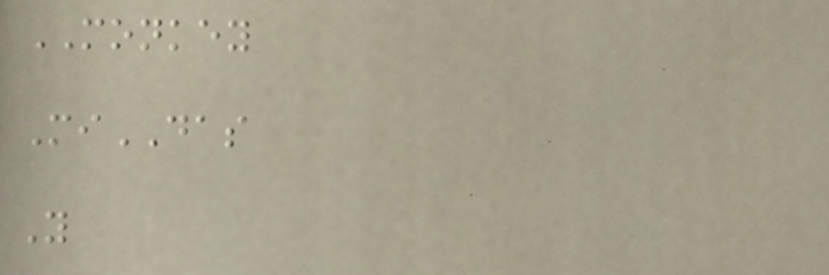MONKEY
MiDAS
Y
